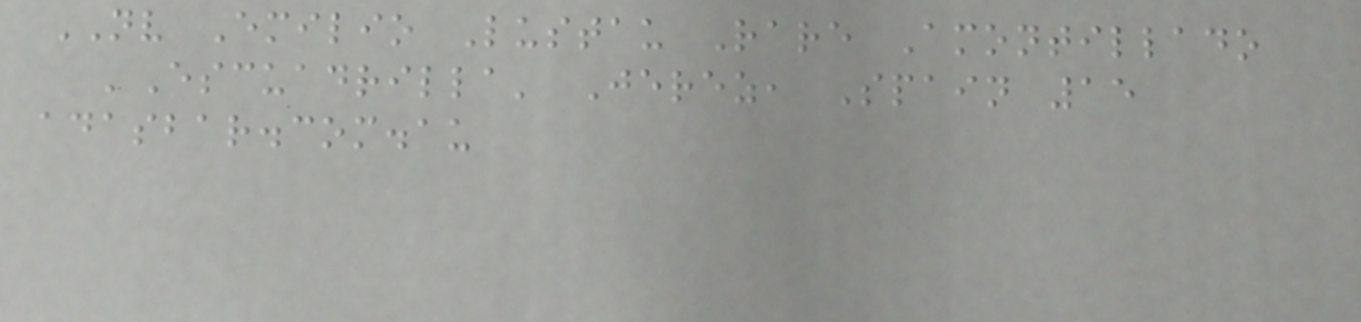NV Emilio Lustau Rare Amontillado
'Escuadrilla' Jerez, Spain 15
adasbar.com.au
